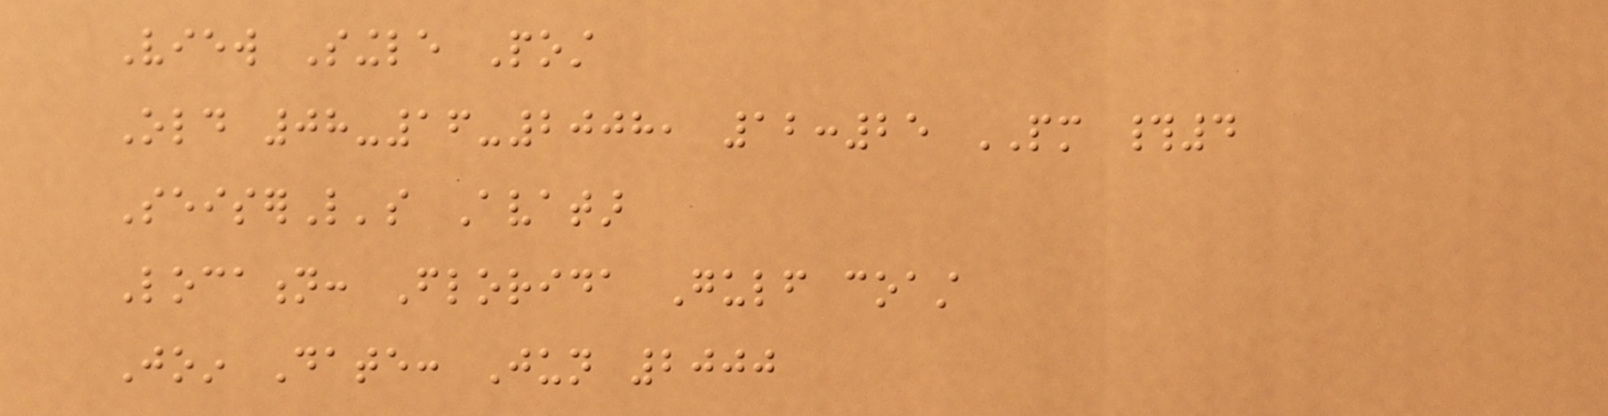View Single Post
Old 08-16-2008, 12:25 PM #4
SeiserL's Avatar
Location: Florida Gulf coast
Join Date: Jun 2000
